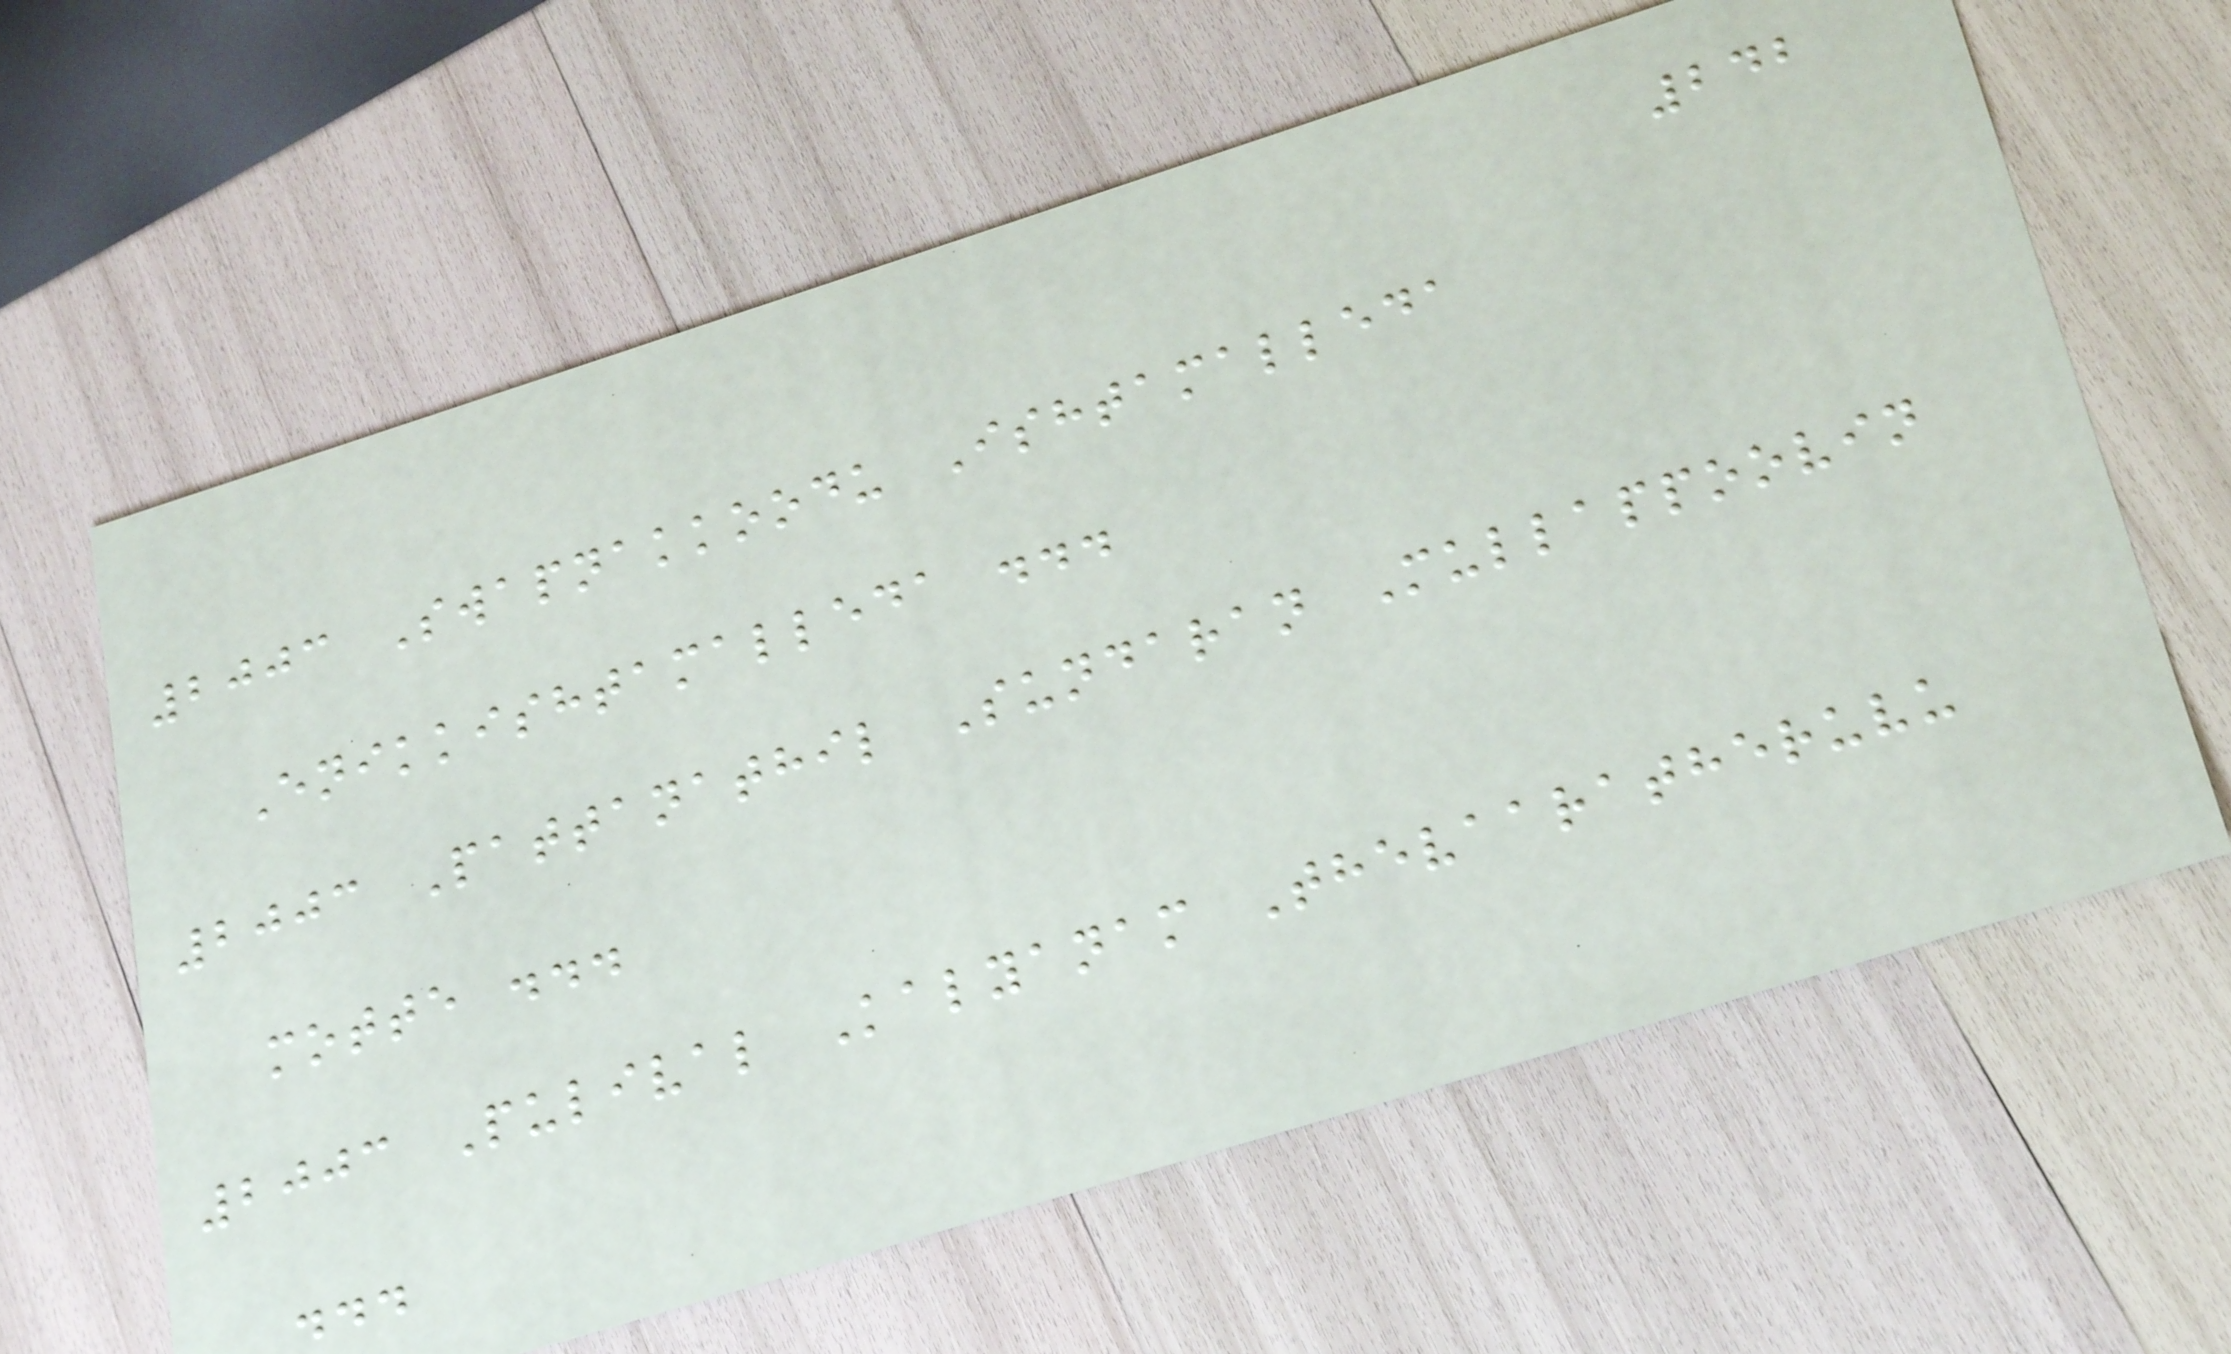242
2003 Swapnakkoodu Ishtamalleda
Enikkishtamalleda ...
2003 Pattanathil Sundaran Mullappoovin
motte ...
2003 Pulival Kalyanam Thevaaratheruvu
...
